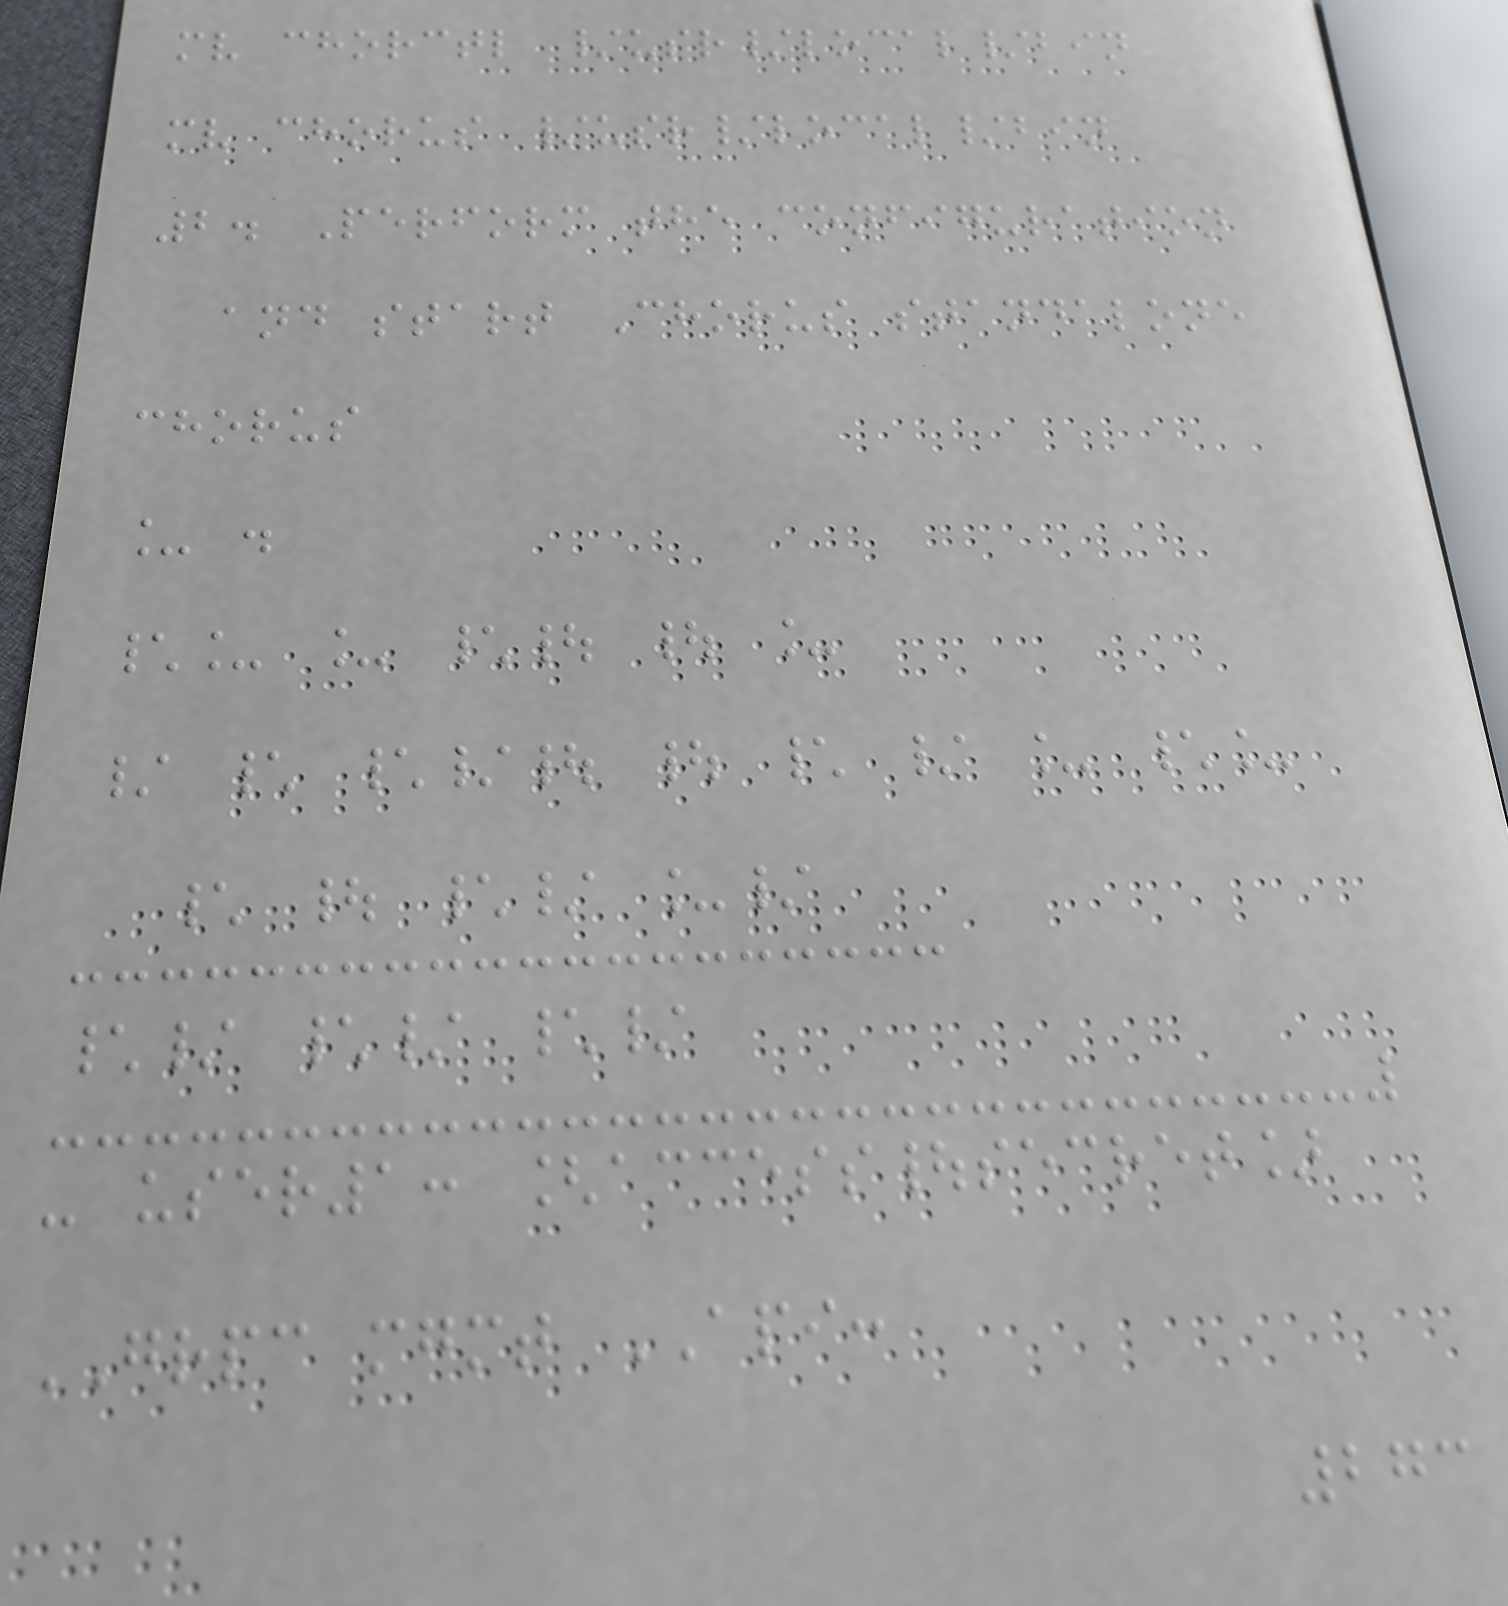mv chorctl /usr/local/bin
mv chorus /usr/local/bin
2. Perform the configuration
and start Chorus standalone
chorus
_ .
\_ _ \| | _
/ \ \/| | \ / _ \_
\ | \/ _/
\/ \/ \/
- user1: [access|secret]
GRPC mgmt API:
273
